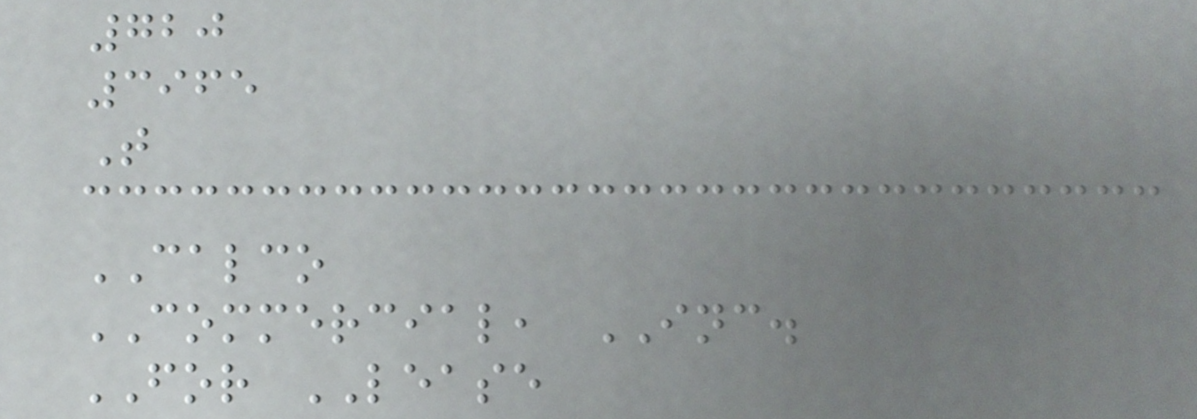720
3965
T
CALCO
COMMERCIAL, INC.
FOR LEASE
